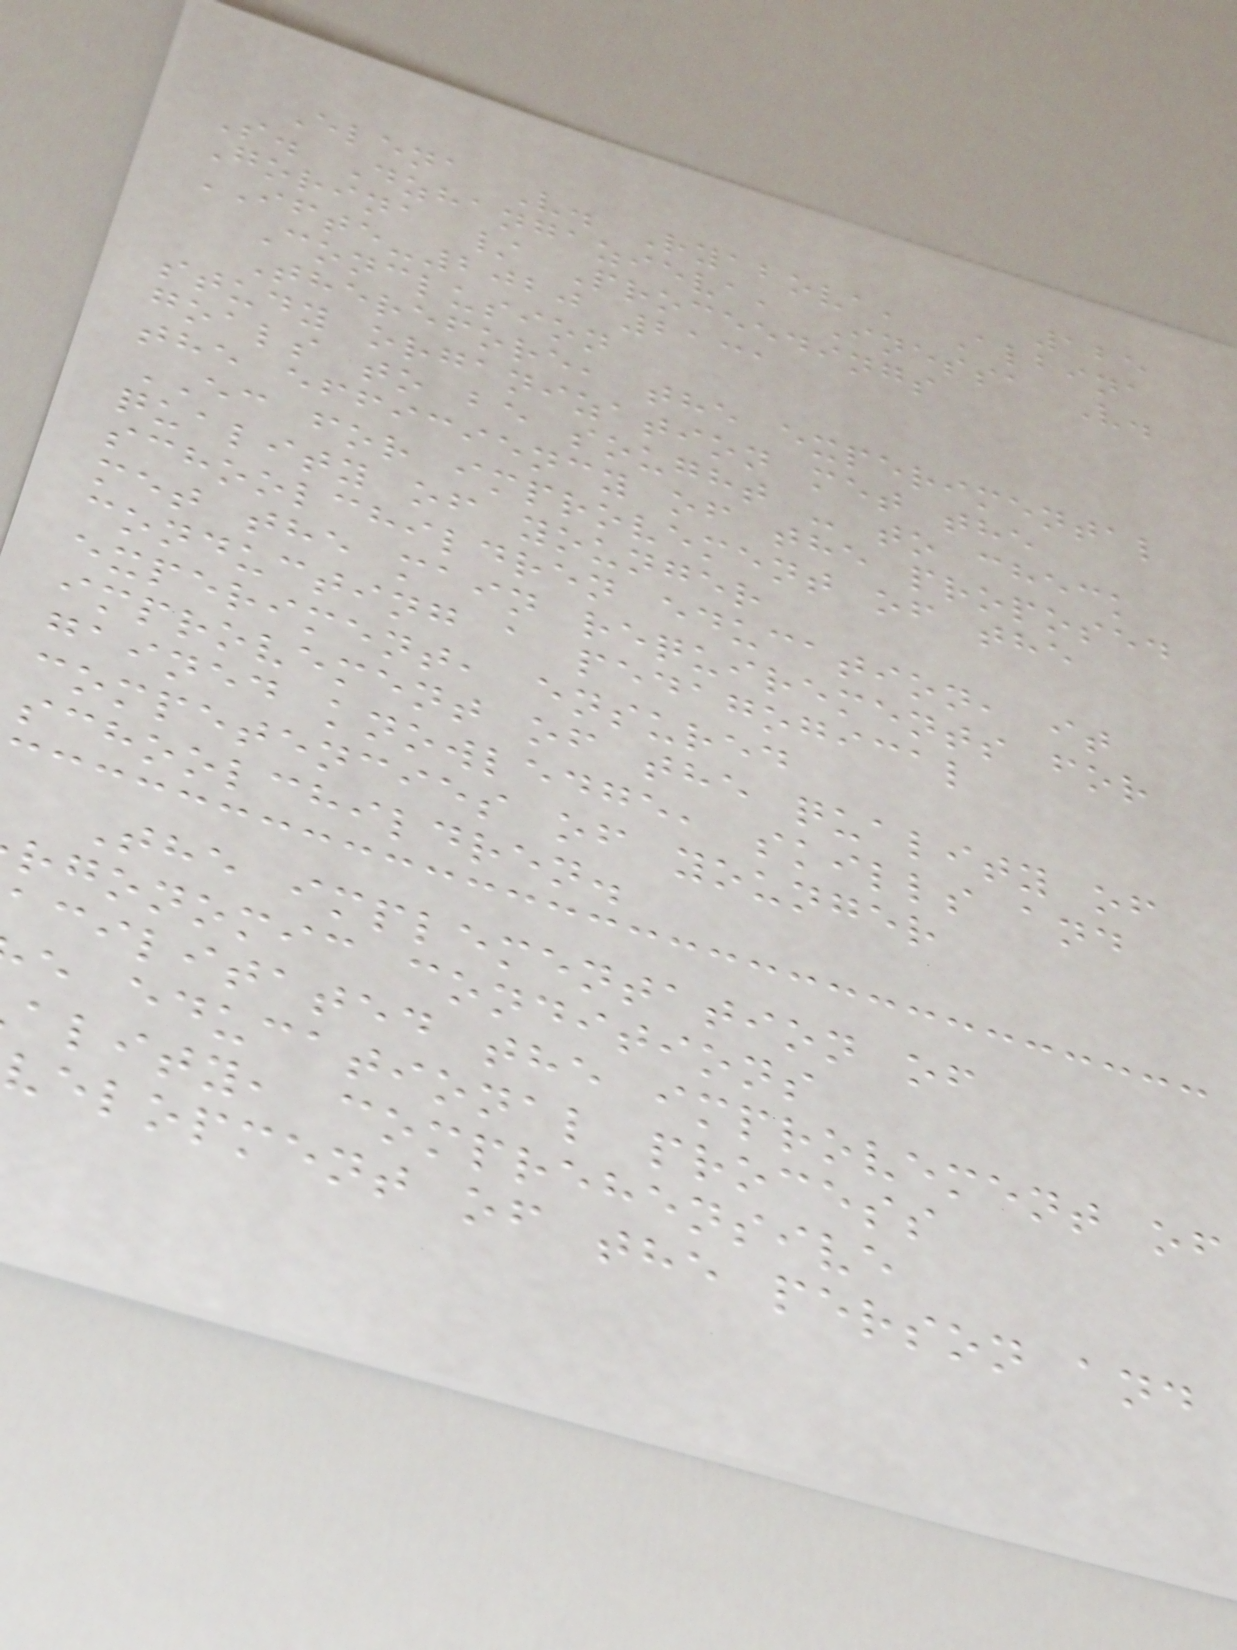125
Elena V. Ryabova, Albina
S. Dzhangazieva, Inessa V.
Gorina / Proceedings
IFTE-2020 2131
Conclusion
Therefore, the experimental
study organization met the
goals to be sought - to check
the efficiency of the proposed
EC for improvement of the
quality of younger
schoolchildren education, it
met the main requirements for
conducting a pedagogical
experiment, ensured
improvement of the quality of
gained knowledge, skills and
competencies of younger
schoolchildren.
The implementation of
rgonomic conditions
acilitated the improvement of
e educational process
ality, comprehensive
velopment of the person and
